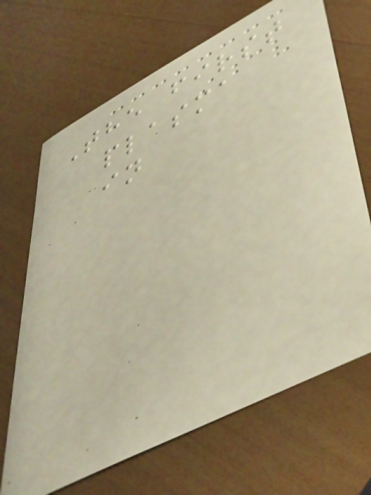The first
plasma
in
